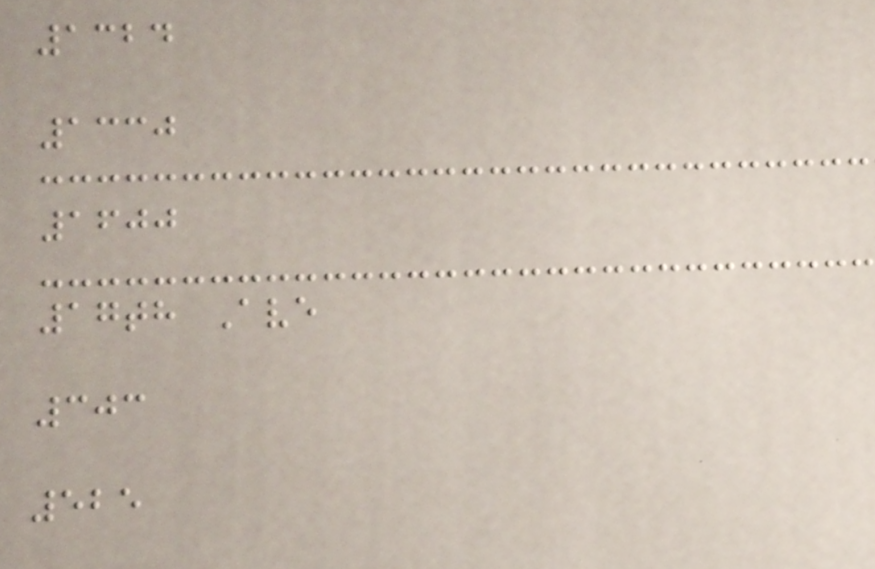1324
1330
1600
17th Ave
303
525
